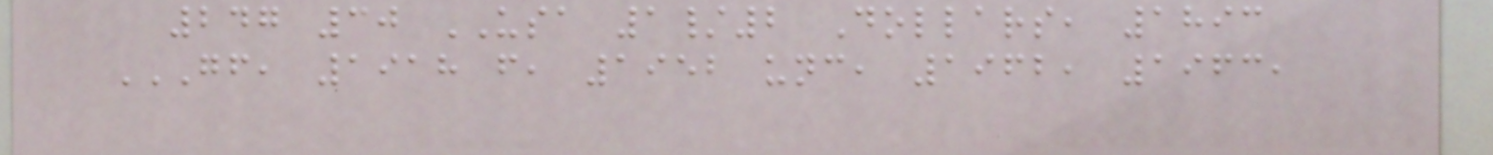247 30 USA 1/2 Dollars, 1893
GF, 1918 F, 1952 UNC, 1962, 1963,
